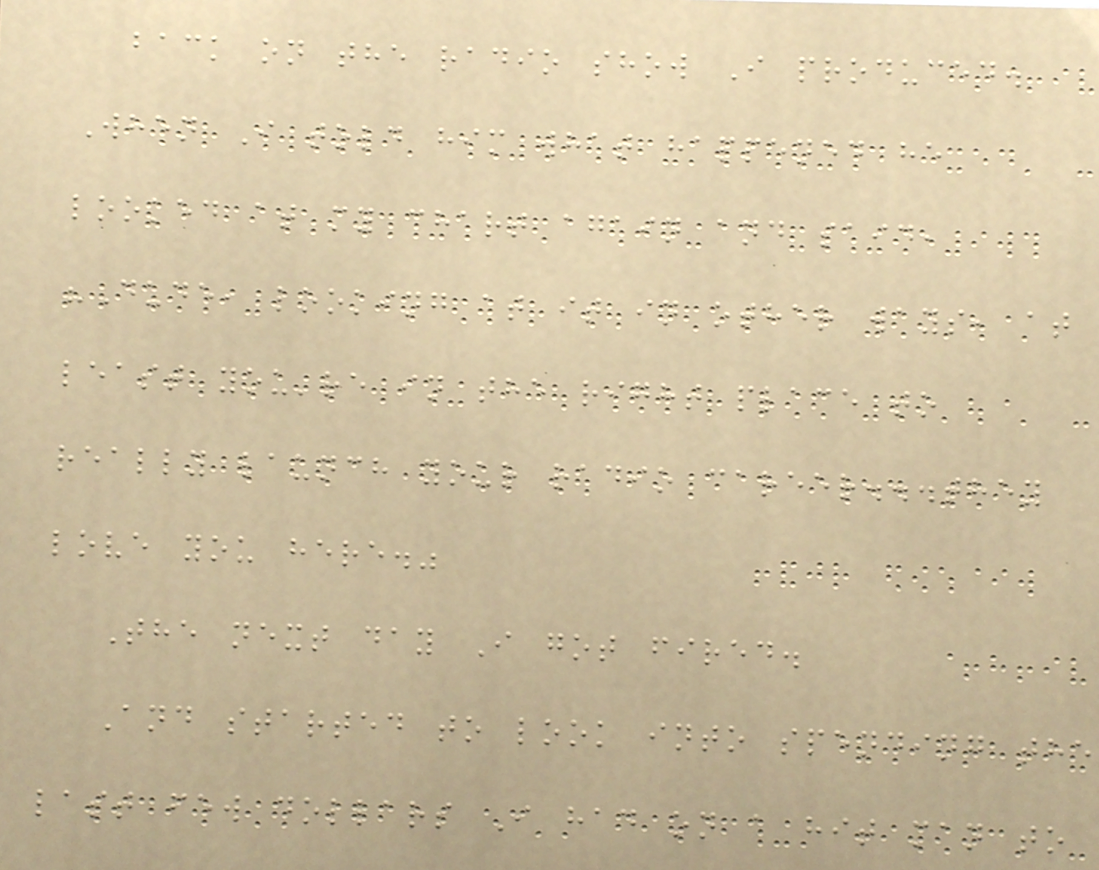back on the radio show I produced.
When I told him what happened he
looked at my chart again and said,
"Dude, looking at it in other ways, at
least you're in the right place to
really launch your radio career...they
love you here."
The next day I got fired.
And started to look into spending the
last few dollars I had on a hit man to
